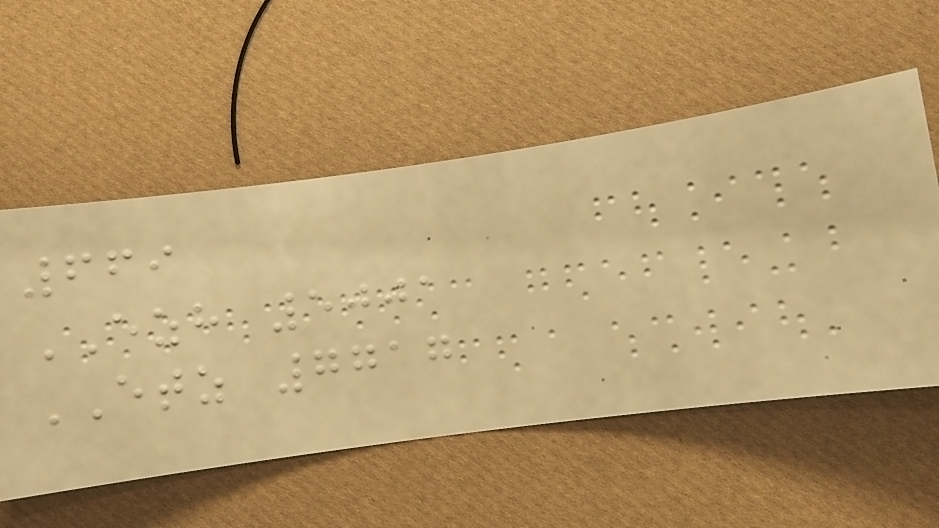669
EZH 5001
ETZ 7717
